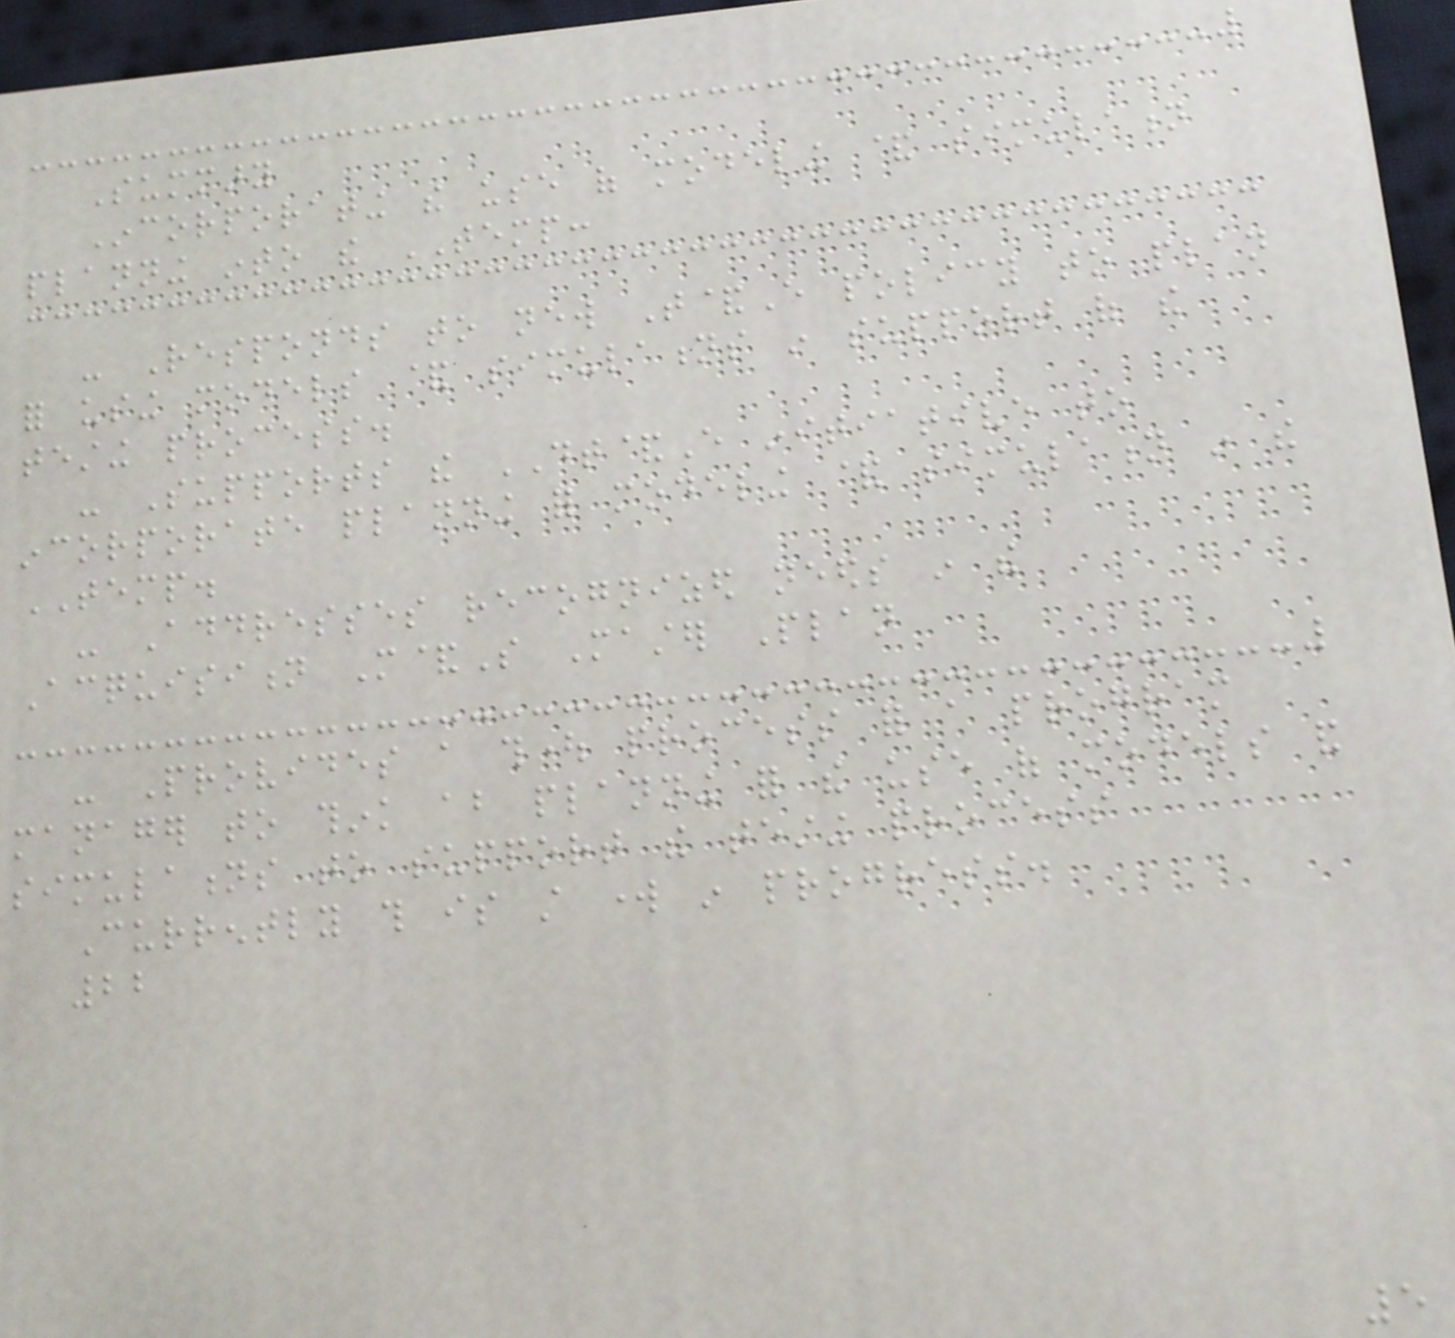Summary
Incorporating the use of modeling & simulation
planning into the TEMP:
- Responds to new T&E policy to plan
for using models & simulations in support of the
testing process.
- Supports the DT&E initiative to
incorporate planning for modeling & simulation in the
TEMP.
- Addresses recognized needs in the
Acquisition M&S Master Plan
- Provides a thought process for a program
manager to think about planning for the use of models and
simulations to support the testing process
Currently this is still work in progress.
22
5
